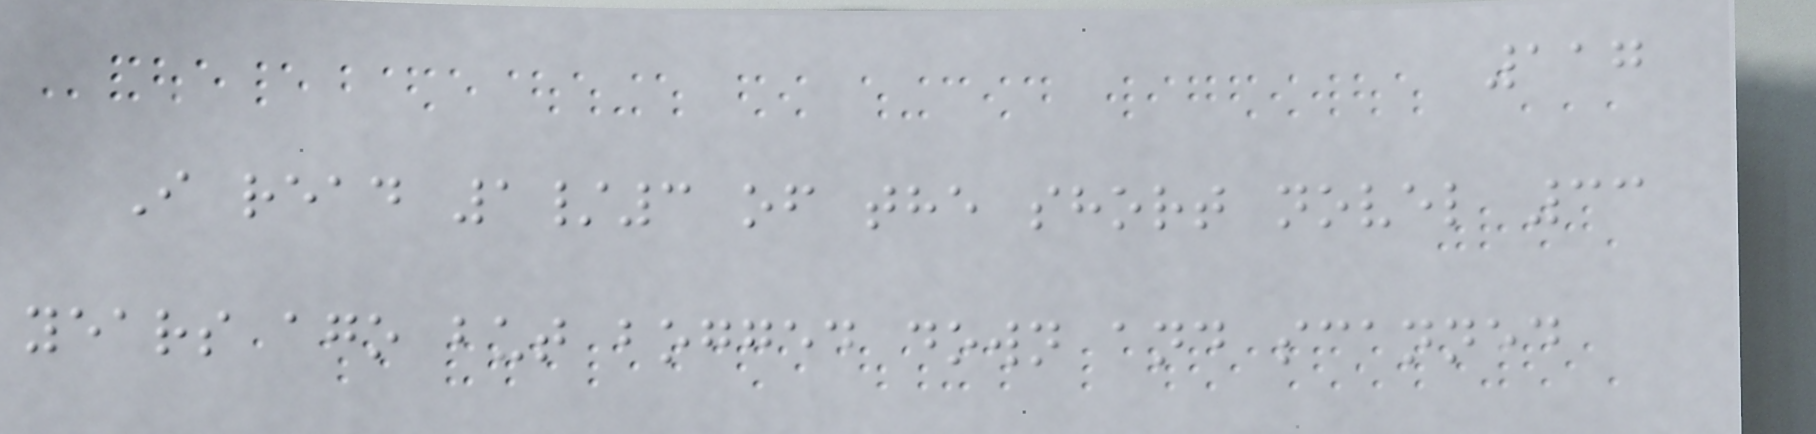117
I read 1/3 of the short novel 33
years ago but bogged down and scanned
